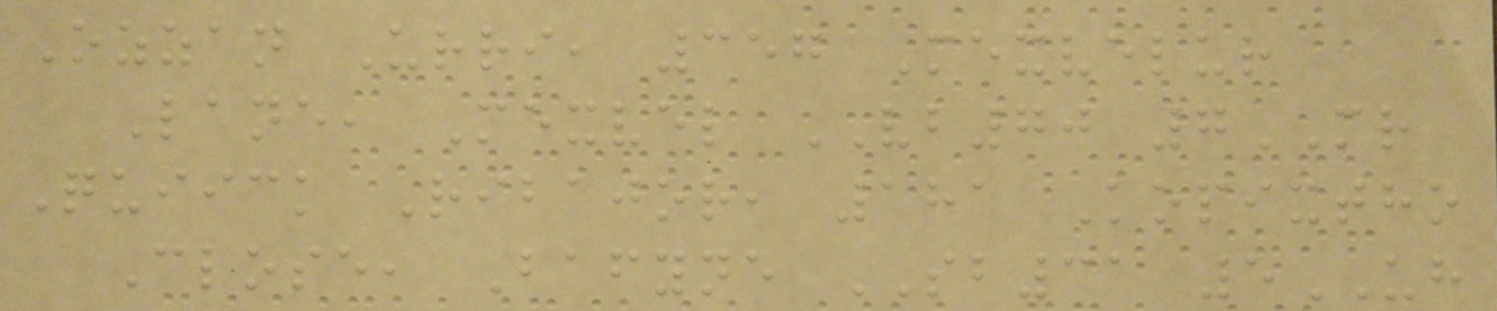Ozzan Urri, 357 Mexvelur
Lane, Mexvel VB70 7MR
Quiick Ribajor, 181 Kopixtho
Close, Bafyne SB31 5UH
